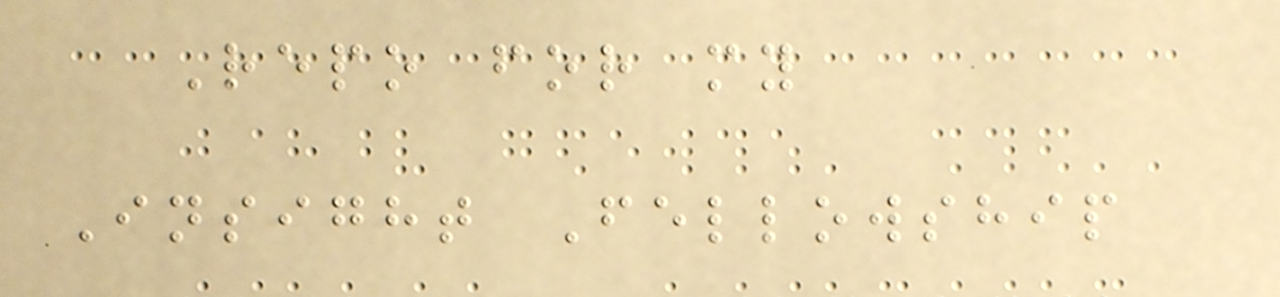Repo for my
Insight Fellowship
